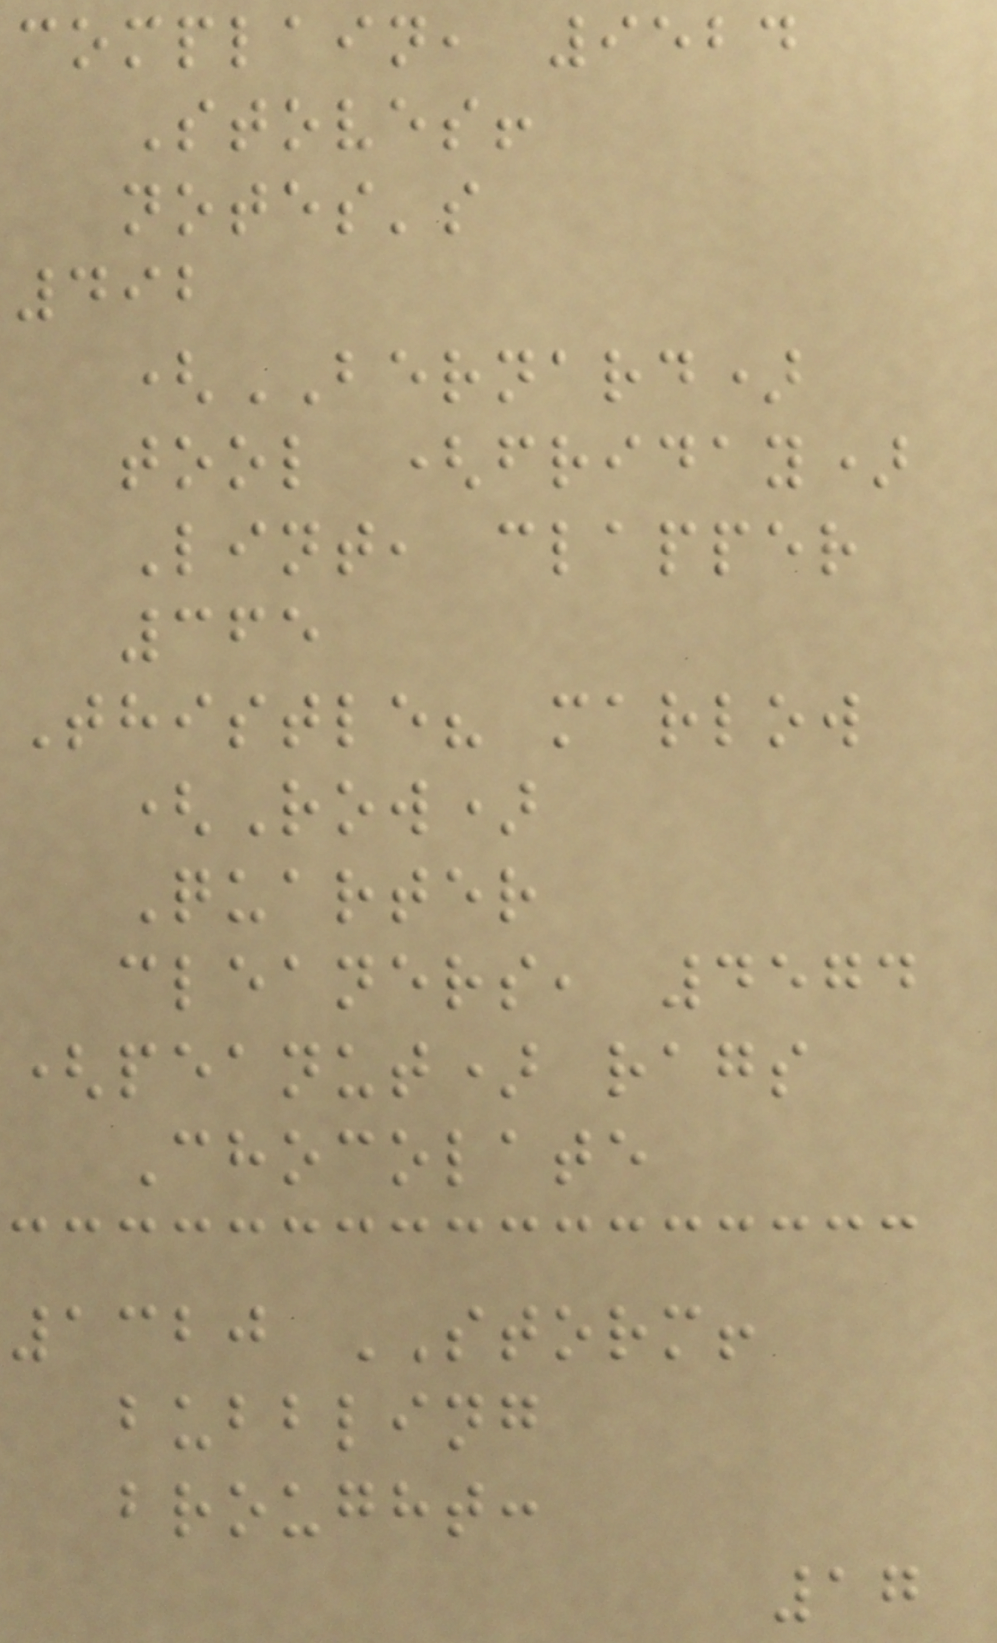complain, 9524
Stoves!
notes's
492
(BERNARD)
tool (friday)
Lint, clapper
365
Thistle? marlow
(Row)
Quarter
cleaners, 4574
(peanut) rags
Chocolate
1320 STORM!
bubbling
brought:
17
